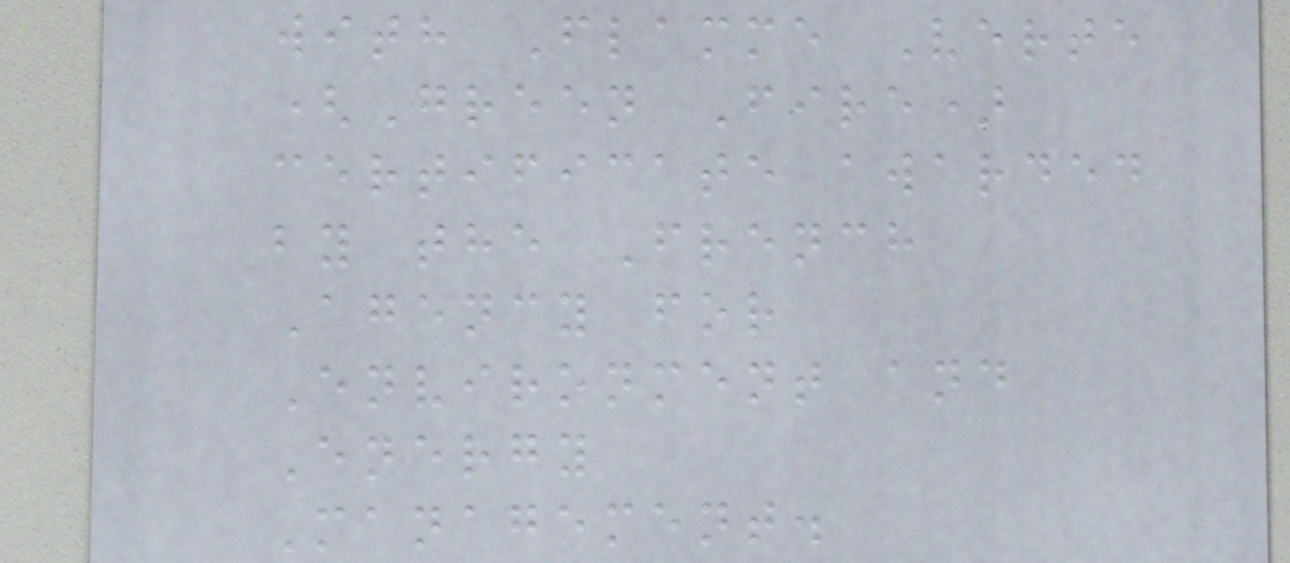with Flamme Verte
(Green Fire)
certificate awarded
by the French
Agency for
Environment and
Energy
Management.
